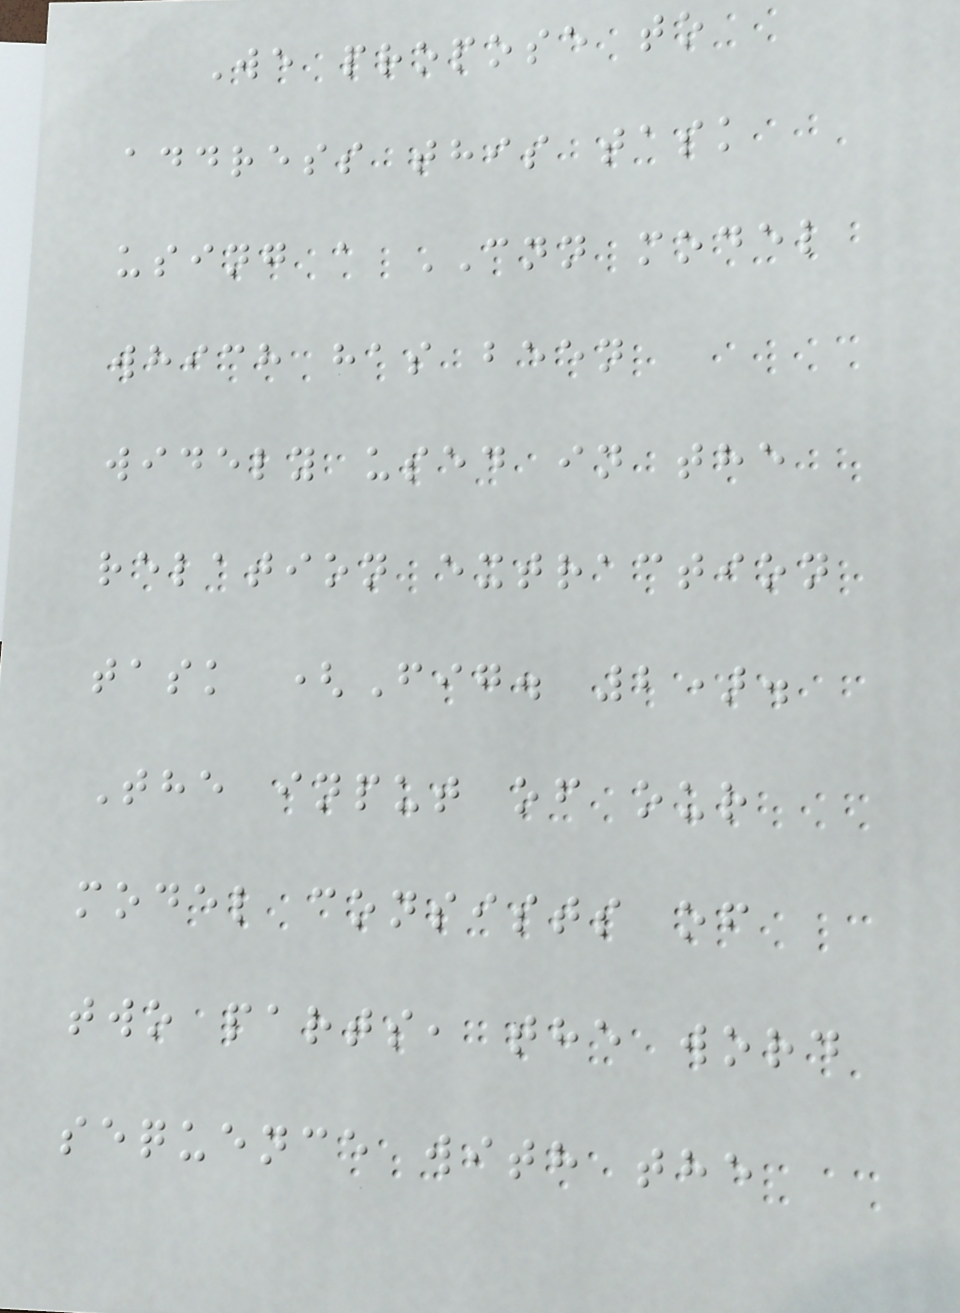We propose to
address this task
using a CNN model
which has been
widely used in the
relation extraction
task (Fig. 2).
The input of our
model consists of
two parts, the word
sequence with the
